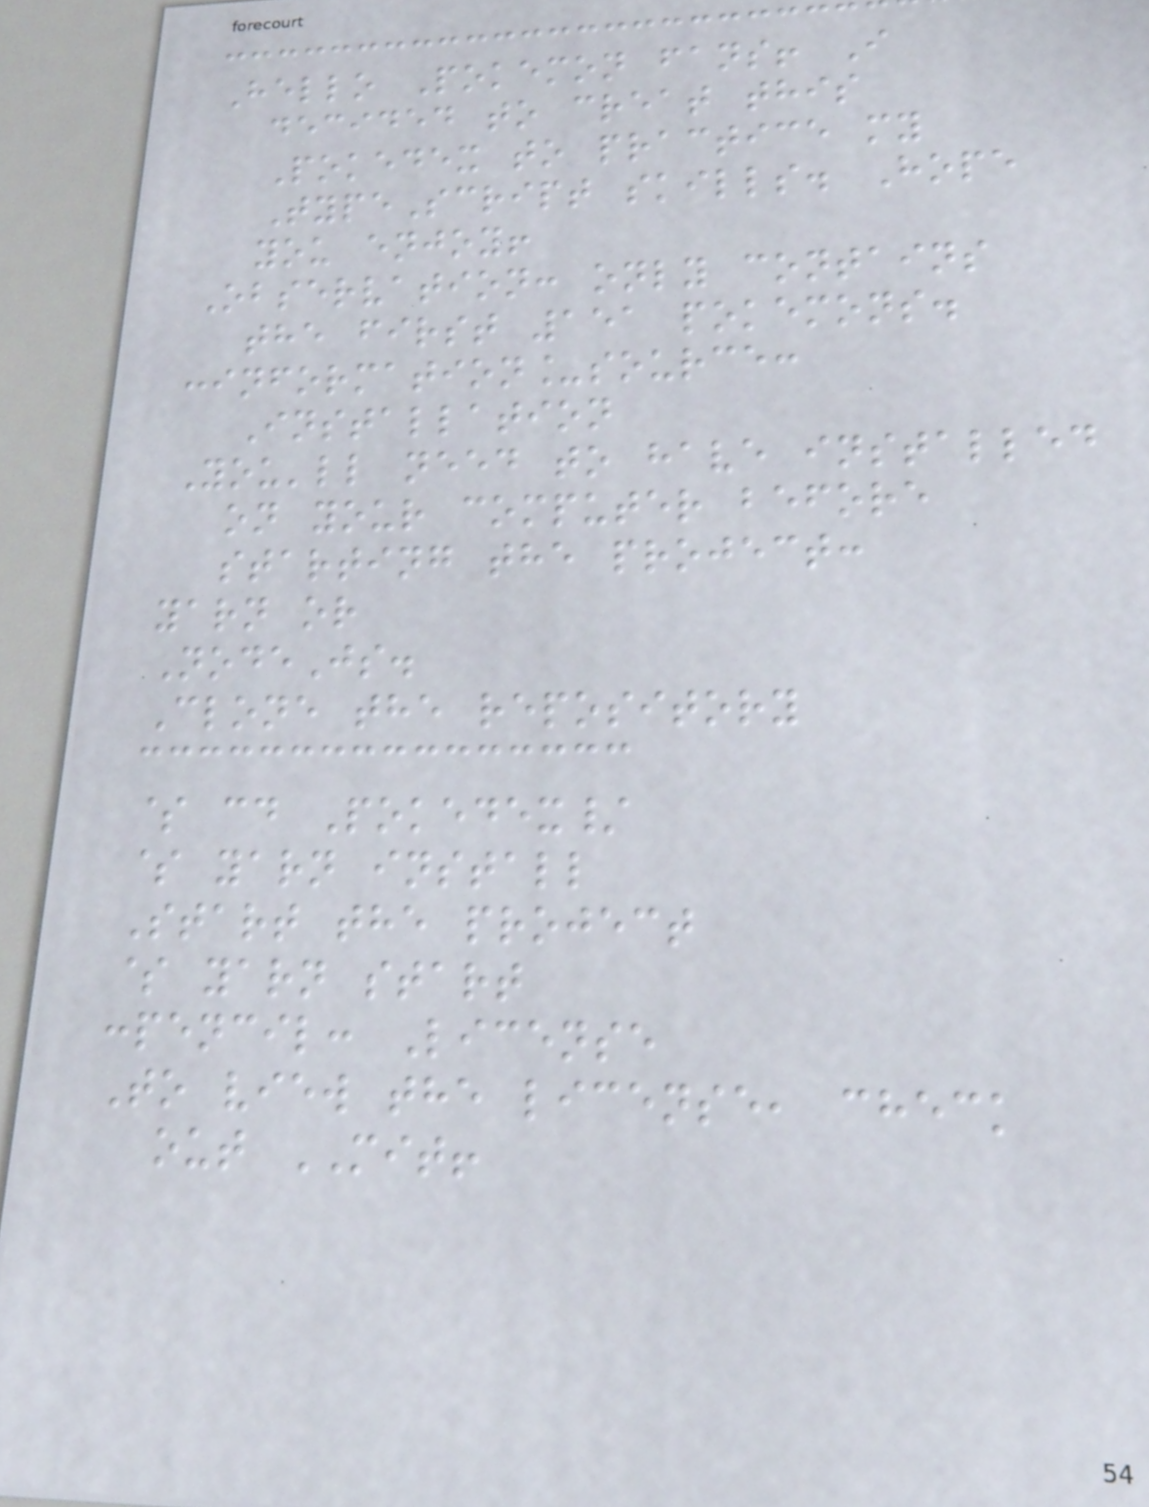Hello Pokemon fans! I
decided to creat this
Pokedex to practice my
TypeScript skills. Hope
you enjoy!
Observation: only contains
the first 151 pokemons.
:information_source:
Installation
You'll need to have installed
on your computer before
starting the project:
yarn or
NodeJs.
Clone the repository
$ cd Pokedex/
$ yarn install
Start the project
$ yarn start
:pencil: License
To view the license, check
out MIT!
